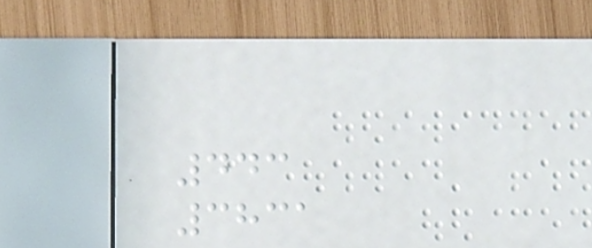443
3831
